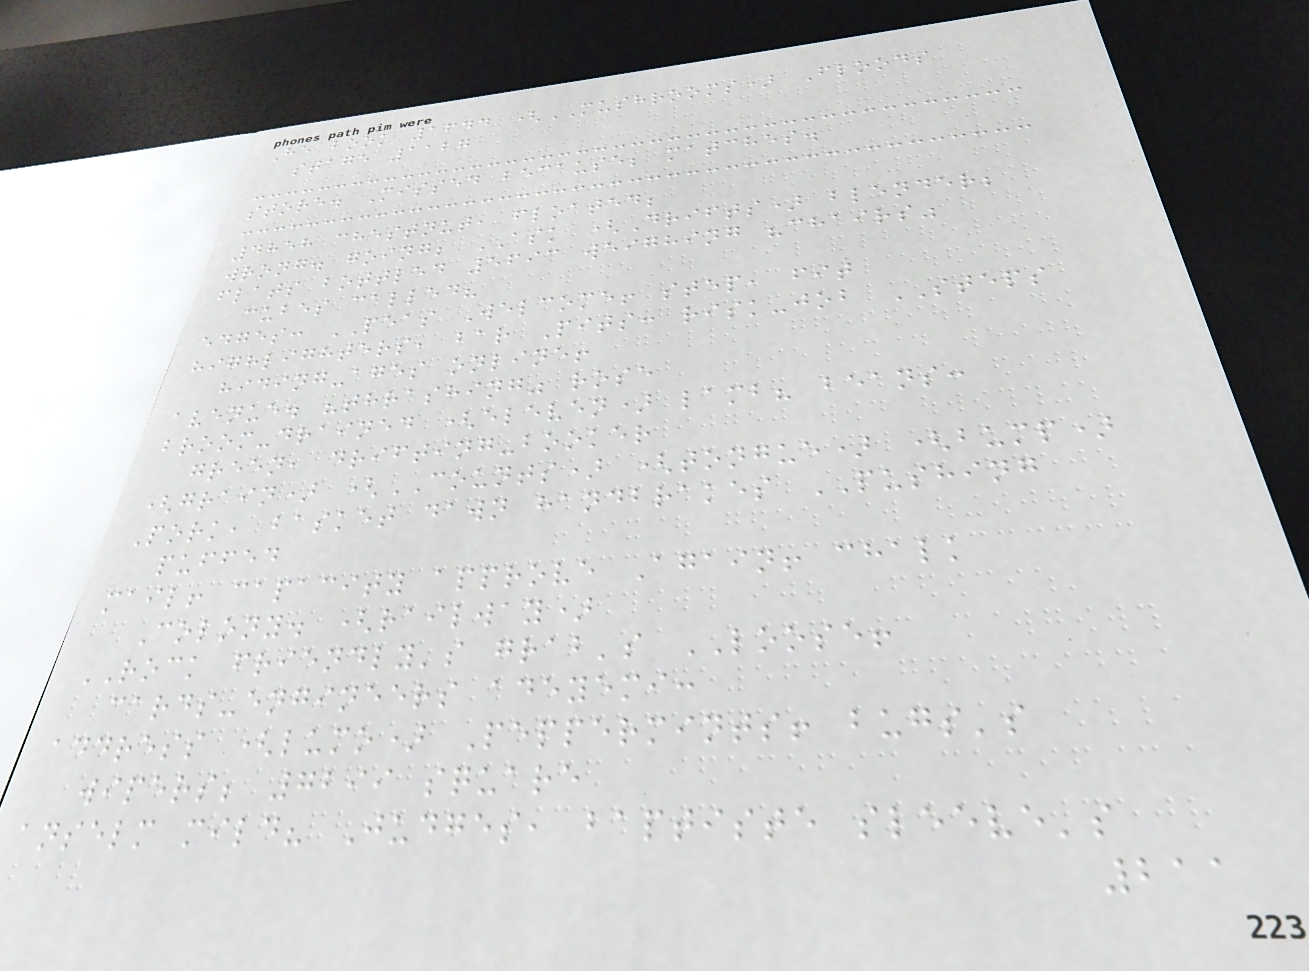He book 1644 (MUSHROOMS) Floods
stage 1127
store. Missed because; matches.
4858 chestnut, floated;
wrong. going; ASK (Drifts) blender;
flats bottled 5693 weighing "chairs"
cubes called?
edges: PEAS Welcome! step, fit
highlighters, bar Pits: risk-job STEPS
hiding-ages online!
avenue. "thrashing" rose
broom-drained (eleven) lamb? beans:
green, drifting-booker
(grain) (COUNTS) (tongue) (bump)
Pork, basket dawn handbrakes PUSHING
puffed
mail! capacity approve Again! chalk
Colony. (railway)
ROCK friendly's grab's LOOSE!
cards-engineers adeyemi:
address (lumo) Peppermints! bugs's
wipers; 7299 square
anselm mild? Judges, baptiste sleeve's
211
